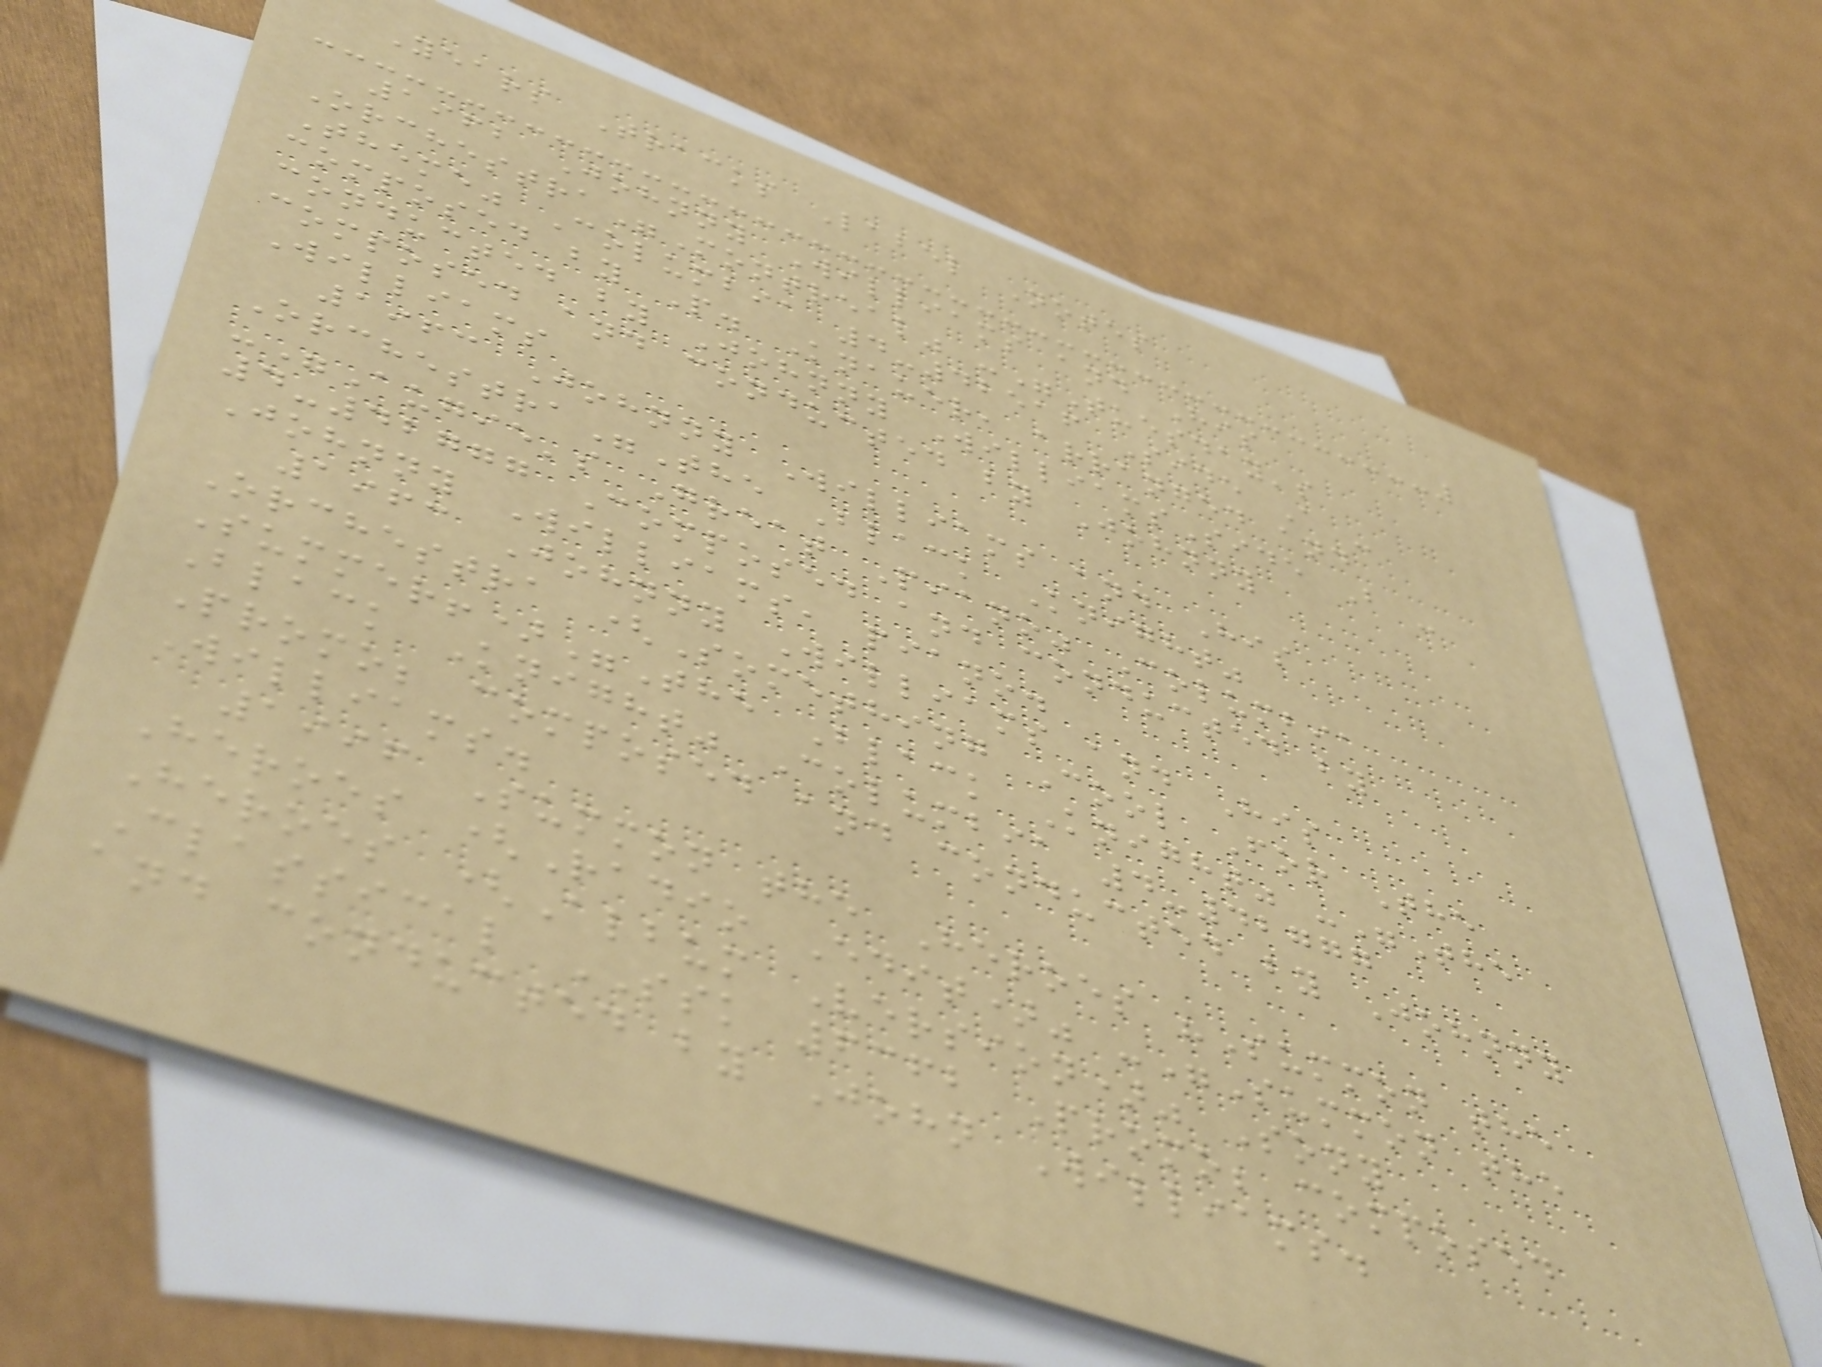Years Tracks Label Notes
1962 Johnny Williams and His
Orchestra"Montreal" -"Tuesday's
Theme" Columbia 4-42516 Side A -
composed by P. Knauer, arranged and
conducted by Johnny WilliamsSide B -
composed and conducted by Johnny
Williams
1963 Johnny Williams and His
Orchestra"The Black Knight"
-"Augie's Great Piano" Columbia
4-42777 Composed and conducted by
Johnny Williams, piano.
1963 Johnny Williams and His
Orchestra (Something Cool For The
Summer!)"The Black Knight" -"The
Black Knight" Columbia 4-42777
Promo; composed and conducted by Johnny
Williams.
1996 Summon the Heroes "Summon the
Heroes (Radio Edit)" -"Summon the
Heroes (Album Version)" Sony
Classical SSK 6362 Promo; composed
and conducted by John Williams.
